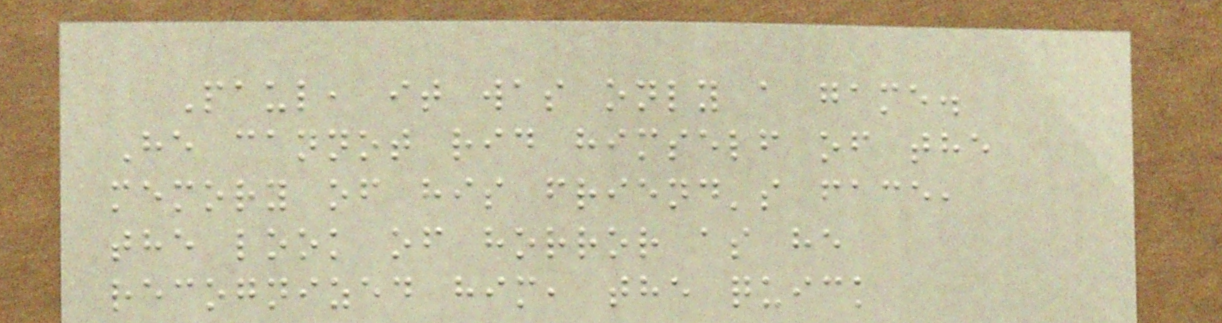Paul, it was only a game.
He cannot rid himself of the
memory of his friend's face,
the look of horror as he
recognized him, the quick
